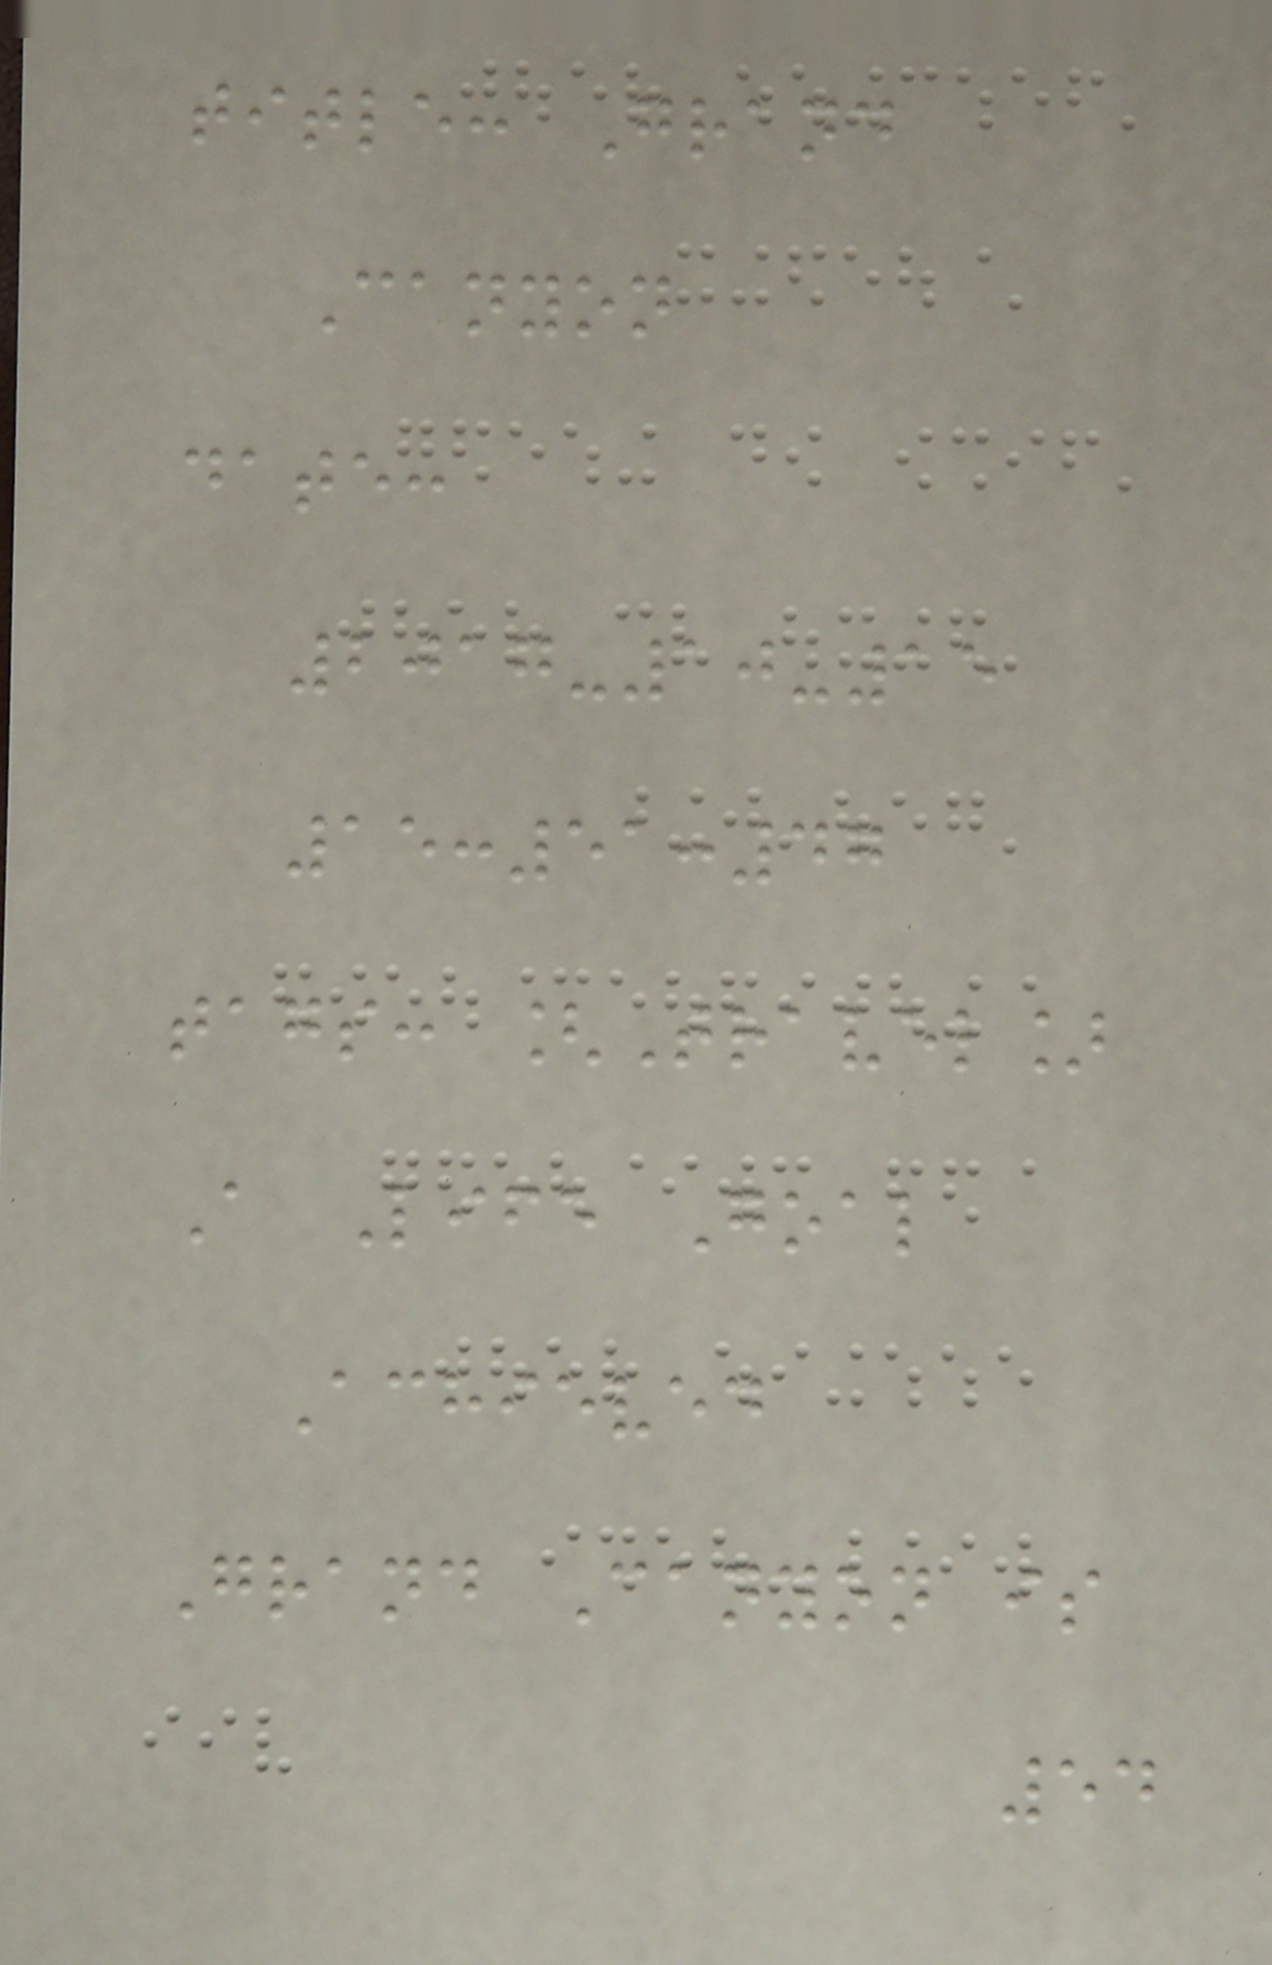title: Grand
Canyon
date:
2017-10-15
15:51:47
tags: [Travel]
A Life Goal
Achieved
Grand Canyon is
54
